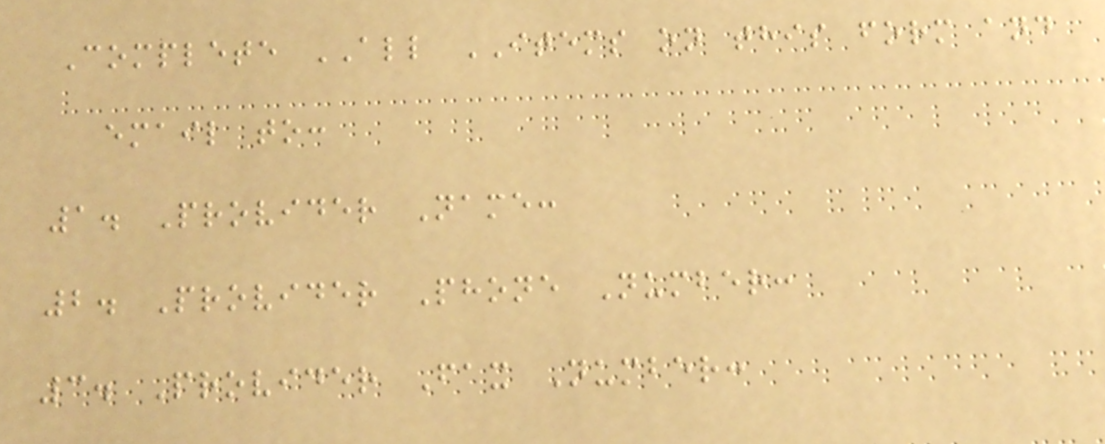Complete ALL ITEMS on this form and
email to:
1. Provider Name:
2. Provider Phone Number:
3. Provider Fax Number:
